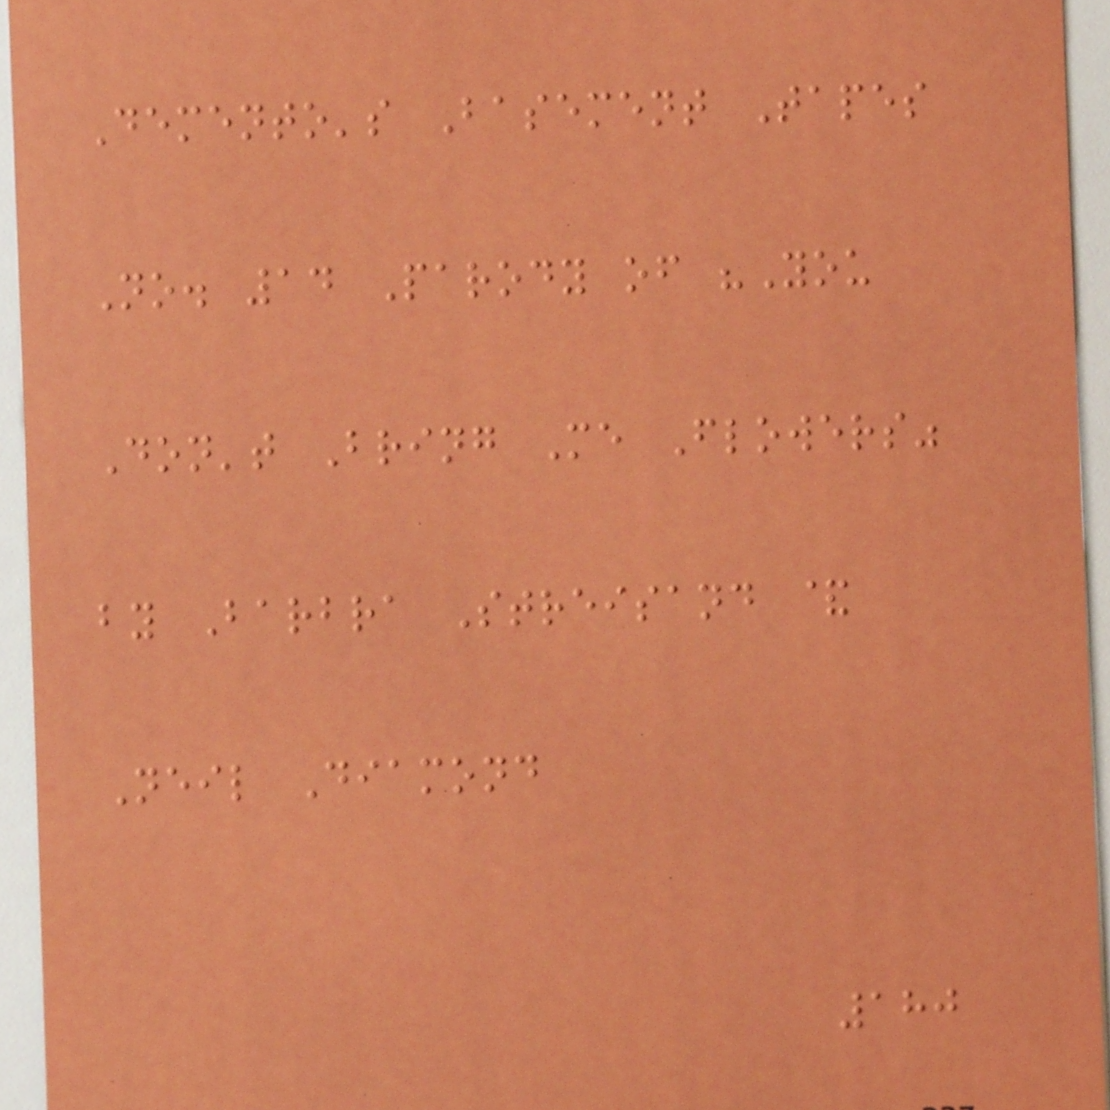Demento's Basement Tapes
No. 14 Parody of "You
Don't Bring Me Flowers"
by Barbra Streisand &
Neil Diamond
180
